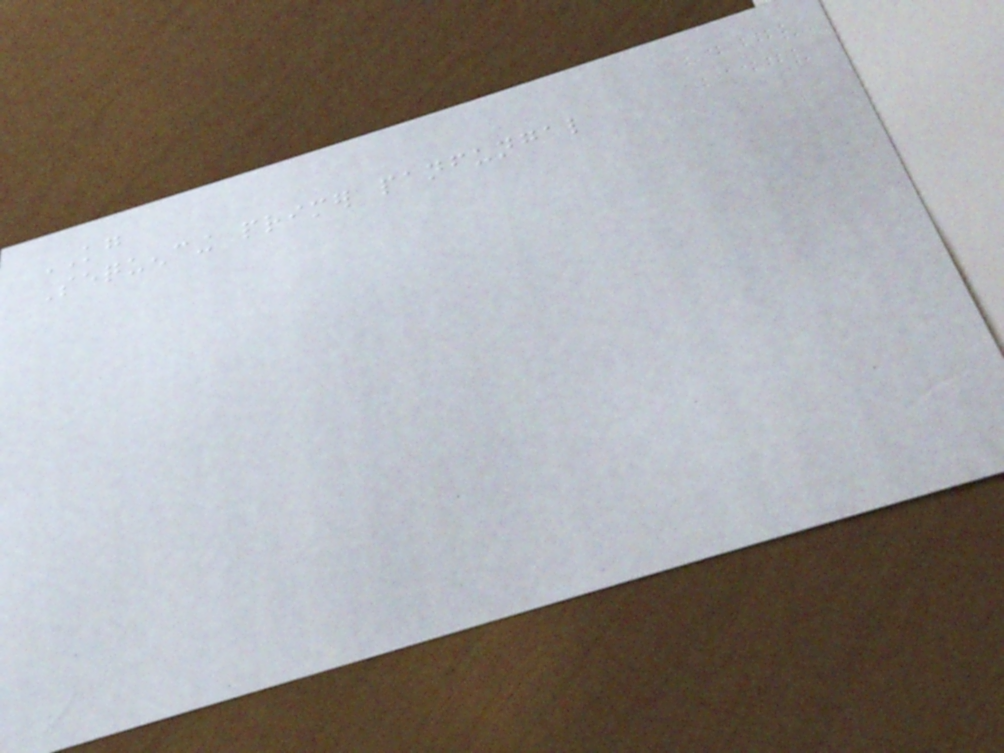KG
Sequencing primer panfungal
